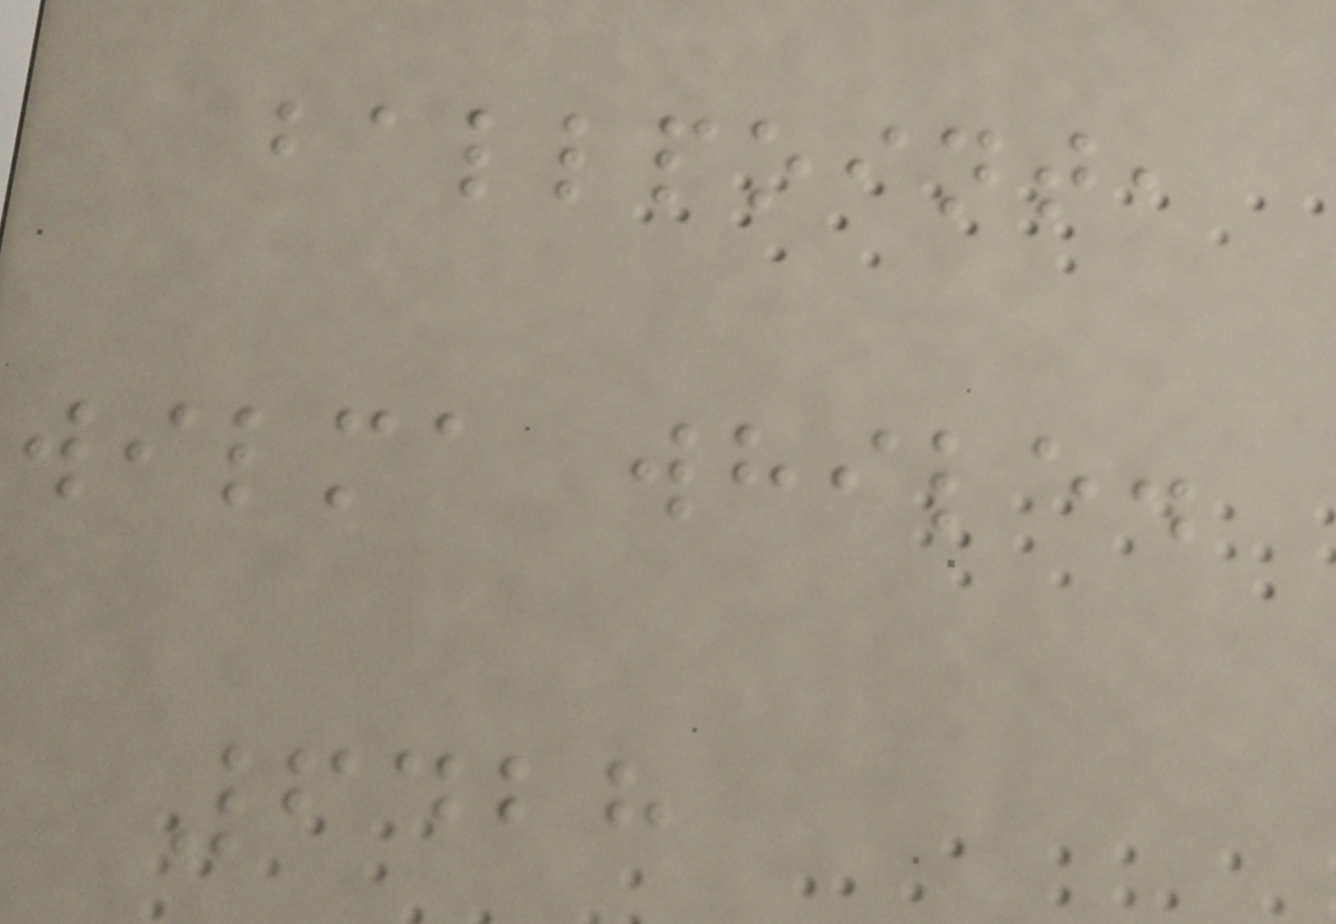ballpoint,
wilma while.
6428
